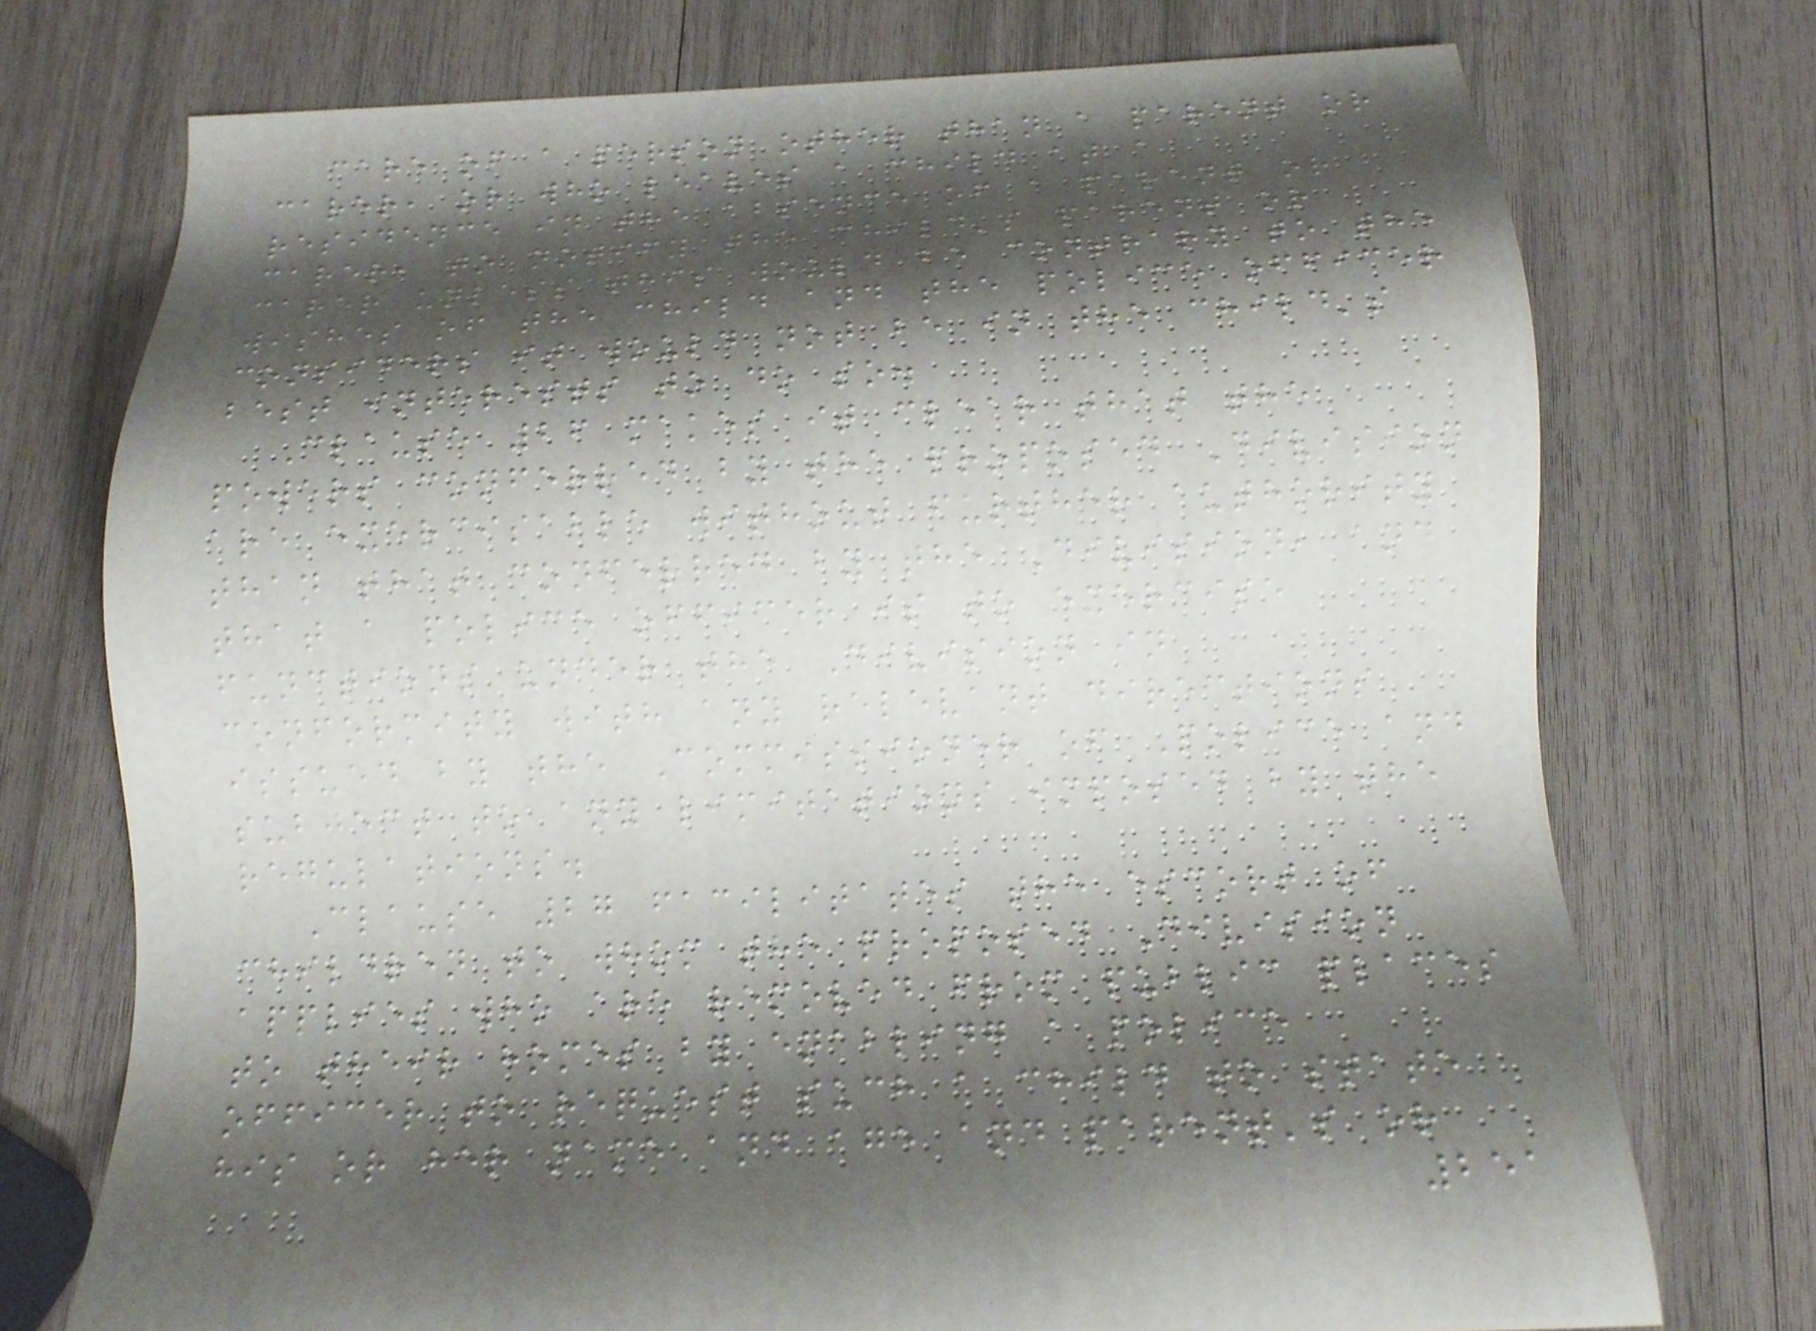care of a person other than a parent or
carer, or who leaves a child at a
residence in the absence of a parent or
carer, to notify the child's parent or
carer unless this would be contrary to the
wishes of the child and the police officer
considers it would not be in the child's
best interests to do so.
Clause 26 makes it clear that the
powers conferred by the proposed Division
are exercisable without further authority
than that conferred by the Division, and
that a police officer is to exercise
functions under the Division in
conformity with any relevant directions
issued by the Commissioner of Police and
subject to any limitations imposed by the
regulations.
Clause 27 facilitates the escort of
children to whom the proposed Division
applies who are removed from public places
to their homes by enabling a police
officer to request such a child to state
his or her name and age and parent's or
251
